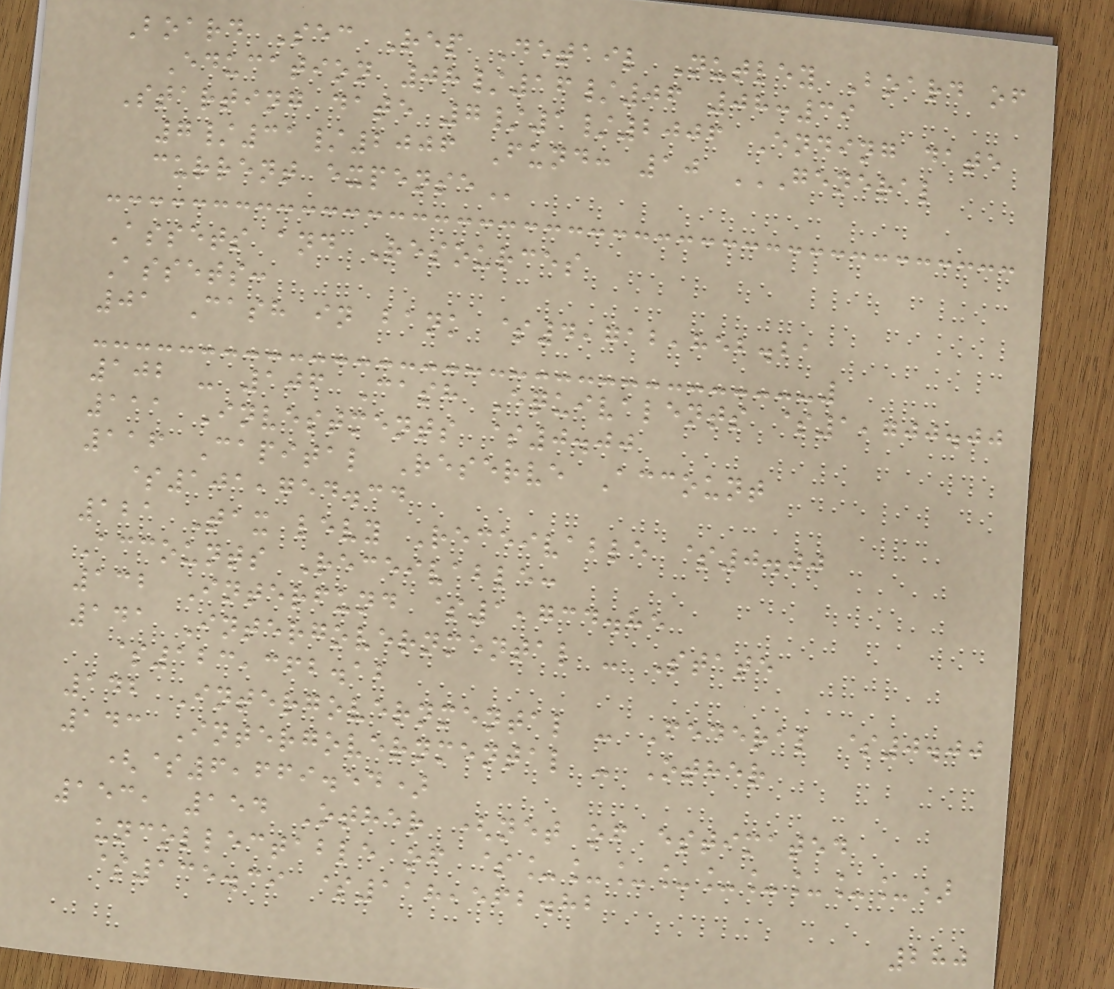Board Sec Rep Detail Nutley Board of
Education 08/16/06 08:39
Starting date 7/1/2006 Ending date
7/31/2006 Fund: 10 GENERAL
CURRENT EXPENSE
Assets and Resources
Assets:
01 Cash in bank $4,712,852.21
102 - 106 Cash Equivalents $1,700.00
111 Investments $0.00
116 Capital Reserve Account
$101,754.34
121 Tax levy Receivable $0.00
Accounts Receivable:
132 Interfund $1,734.85
141 Intergovernmental - State
$123,362.12
142 Intergovernmental - Federal $0.00
143 Intergovernmental - Other
($6,669.54)
153, 154 Other (net of estimated
uncollectable of $_________)
$135.39 $118,562.82
280
